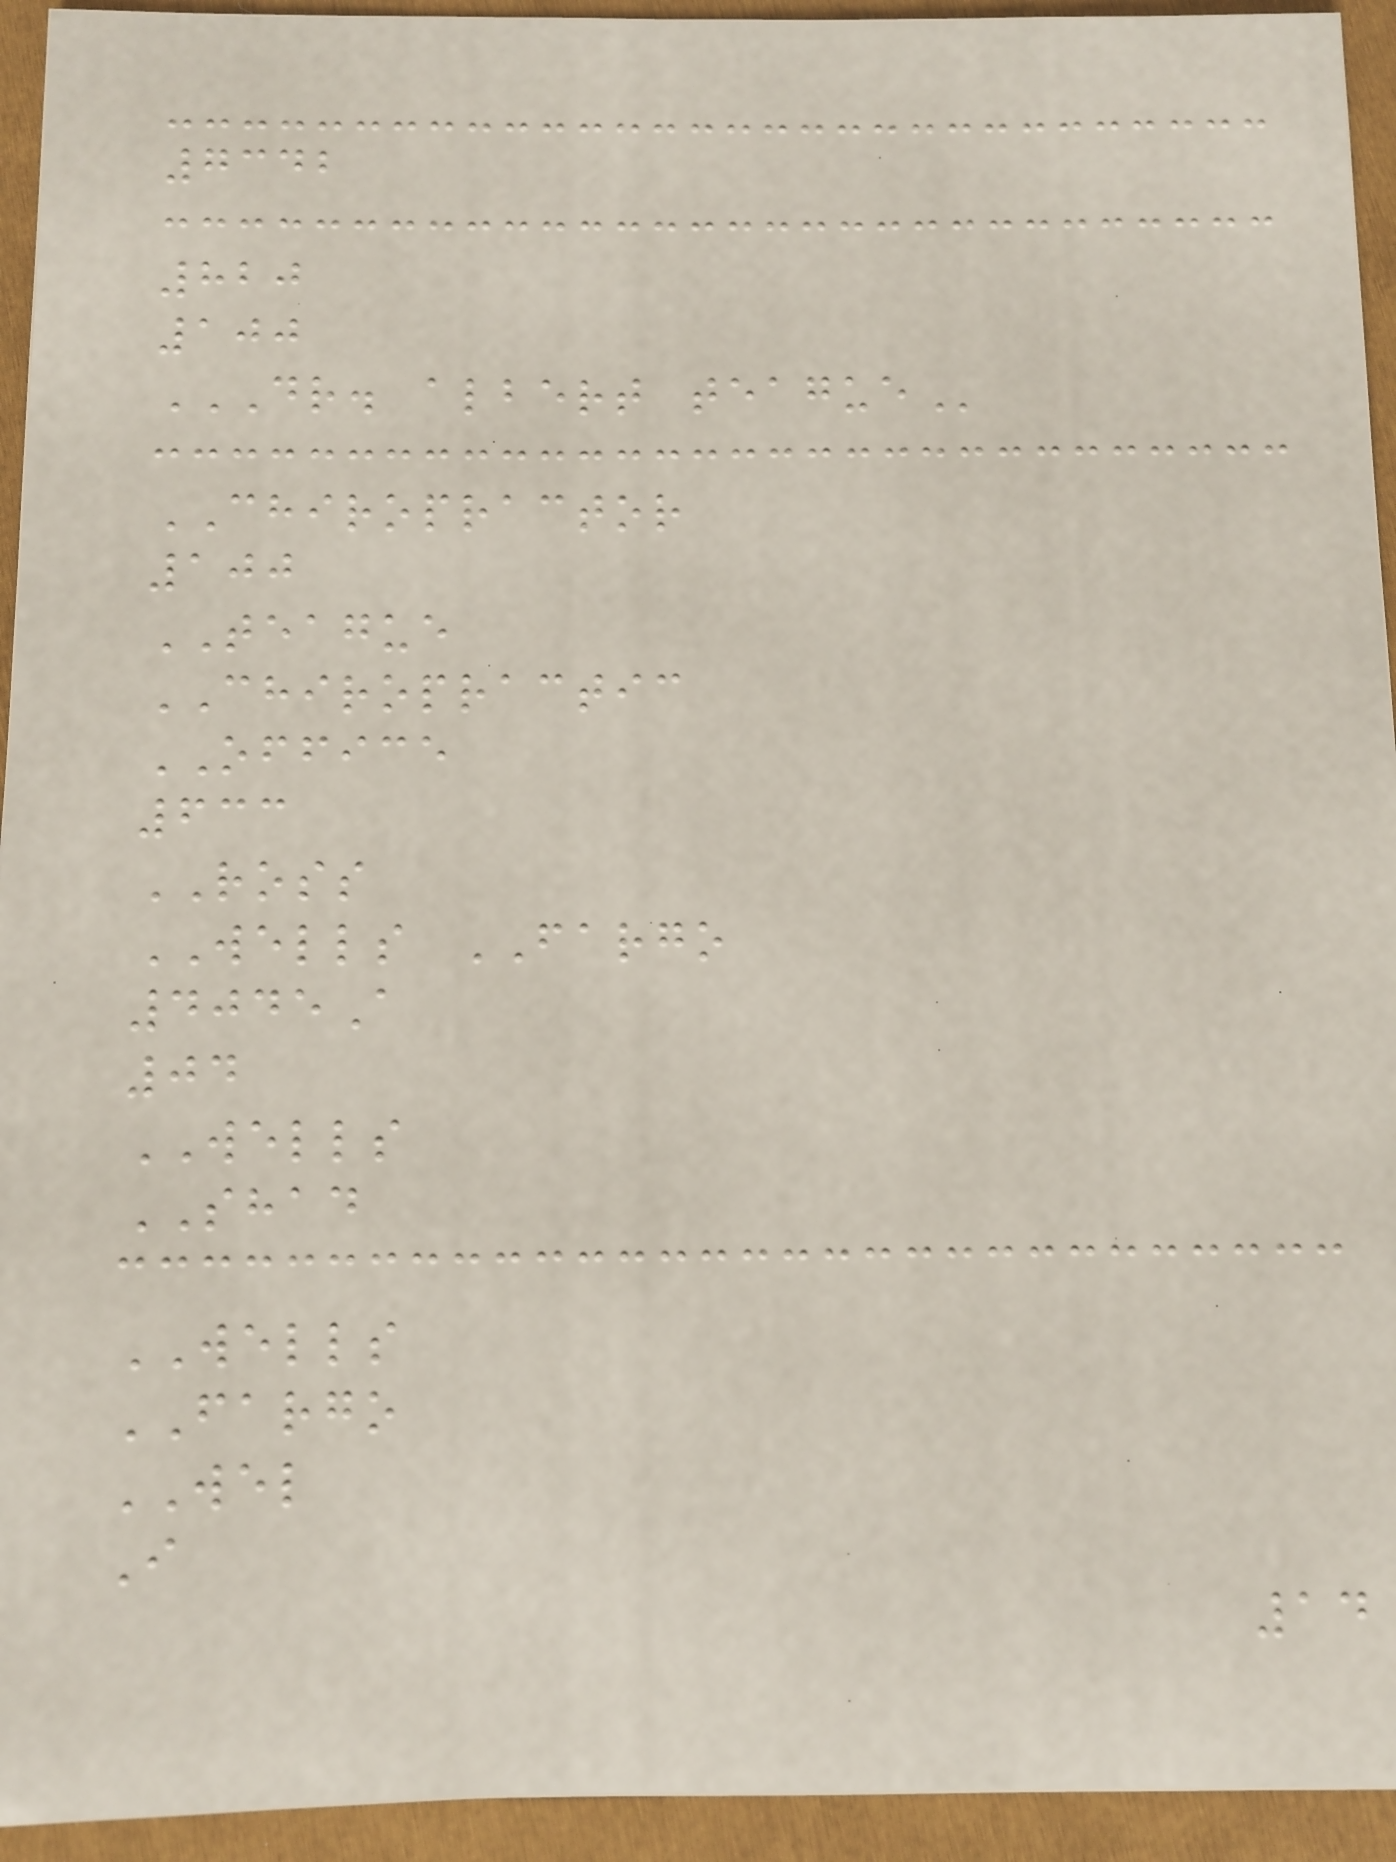7342
820
100
DR. ALBERT TEAGUE
CHIROPRACTOR
100
TEAGUE
CHIROPRACTIC
OFFICE
633
ROSS
WELLS FARGO
4045A
04
WELLS
SHAD
WELLS
FARGO
WEL
I
14
